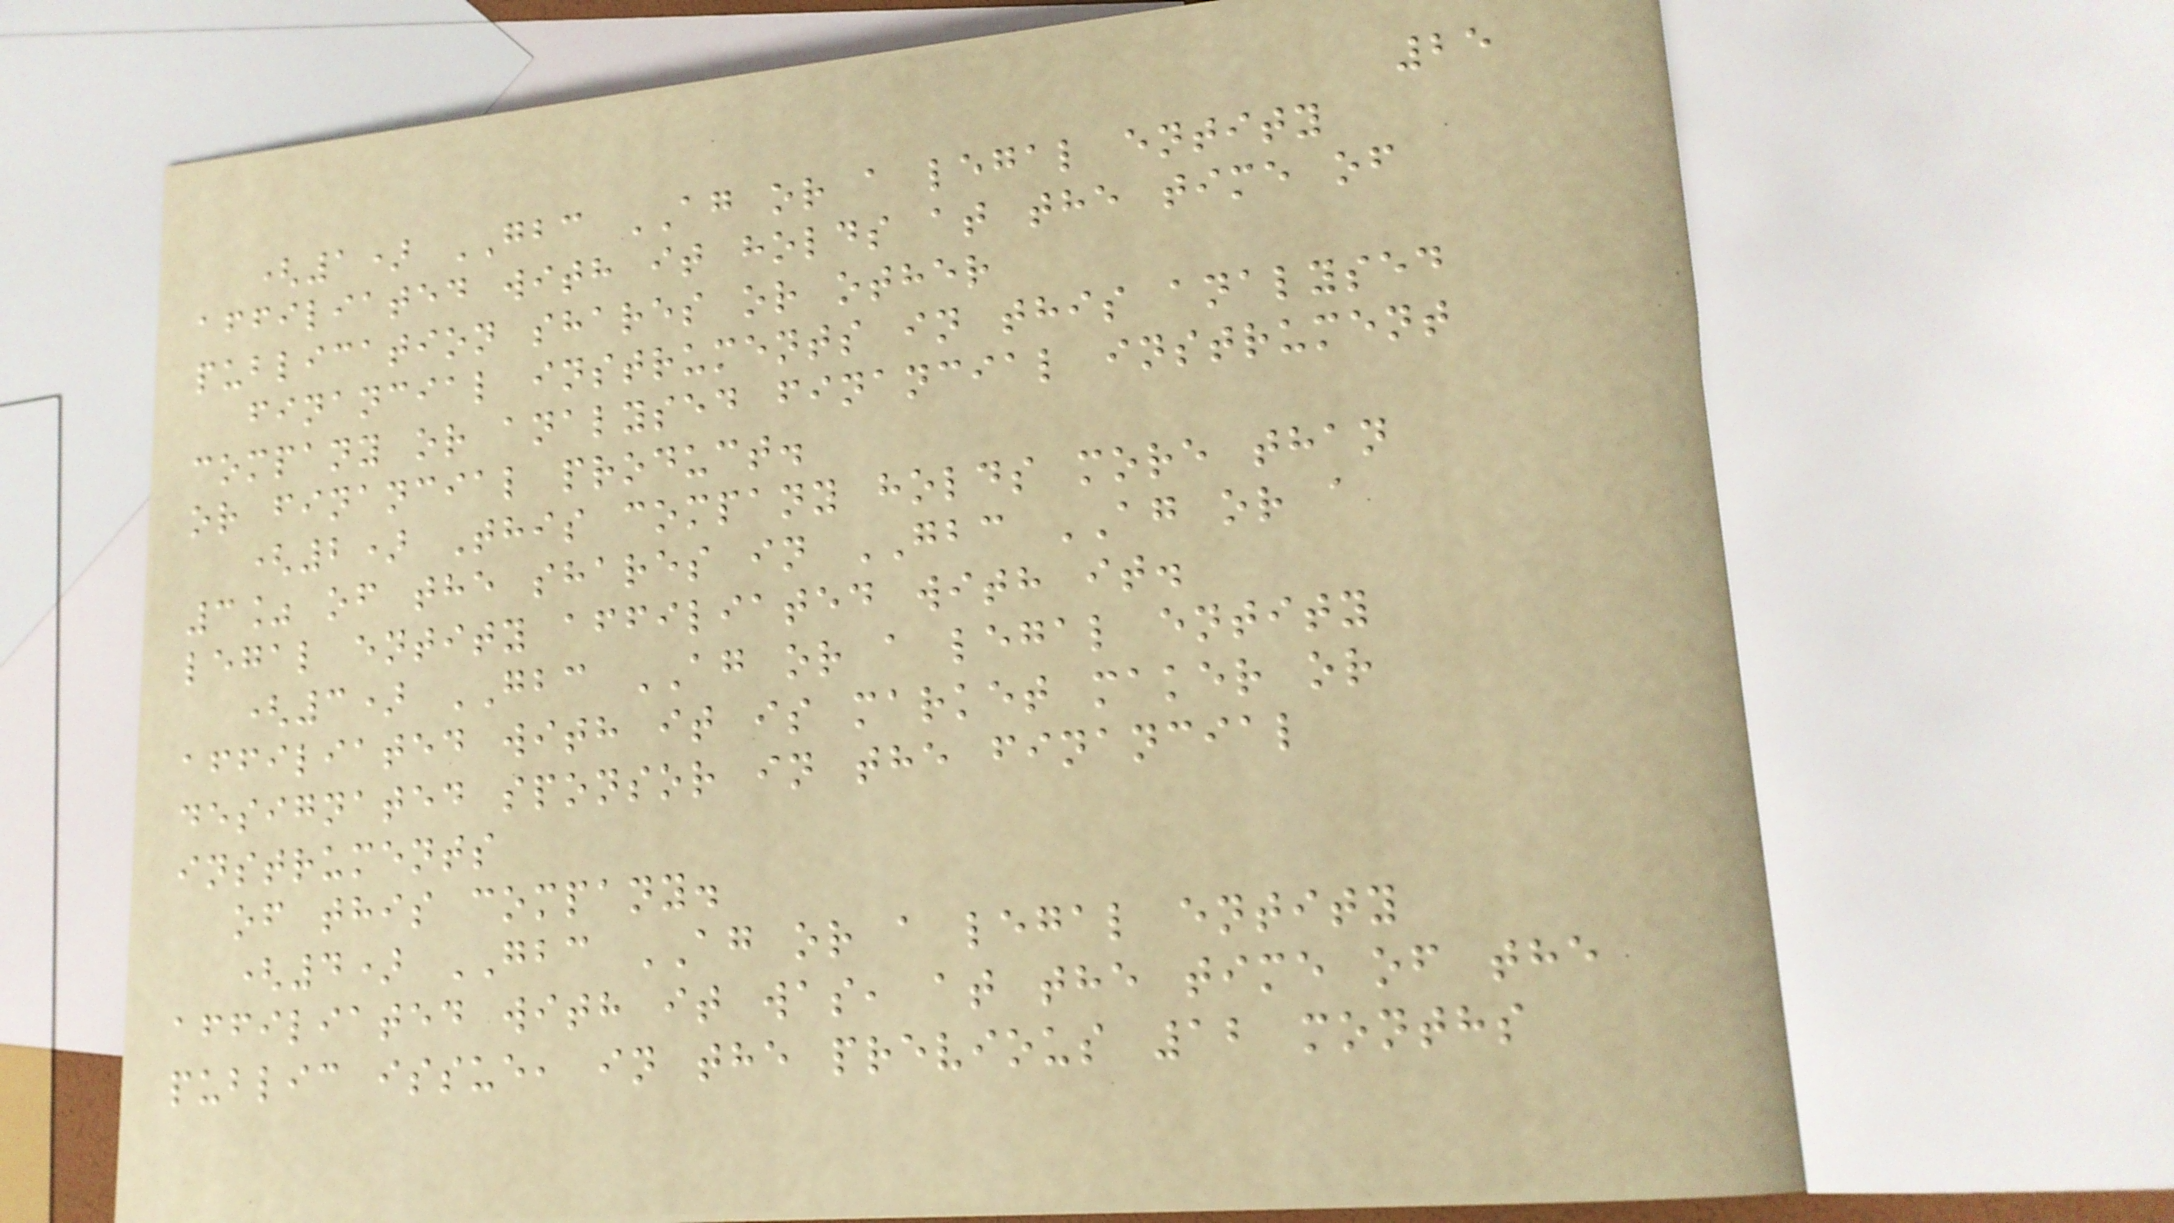25
(1) GBC AG or a legal entity
affiliated with it holds at the time of
publication shares or other
financial instruments in this analysed
company or analysed financial instrument
or financial product.
(2) This company holds more than
3% of the shares in GBC AG or a
legal entity affiliated with it.
(3) GBC AG or a legal entity
affiliated with it is market maker or
designated sponsor in the financial
instruments
of this company.
(4) GBC AG or a legal entity
affiliated with it was, at the time of the
public issue, in the previous 12 months
